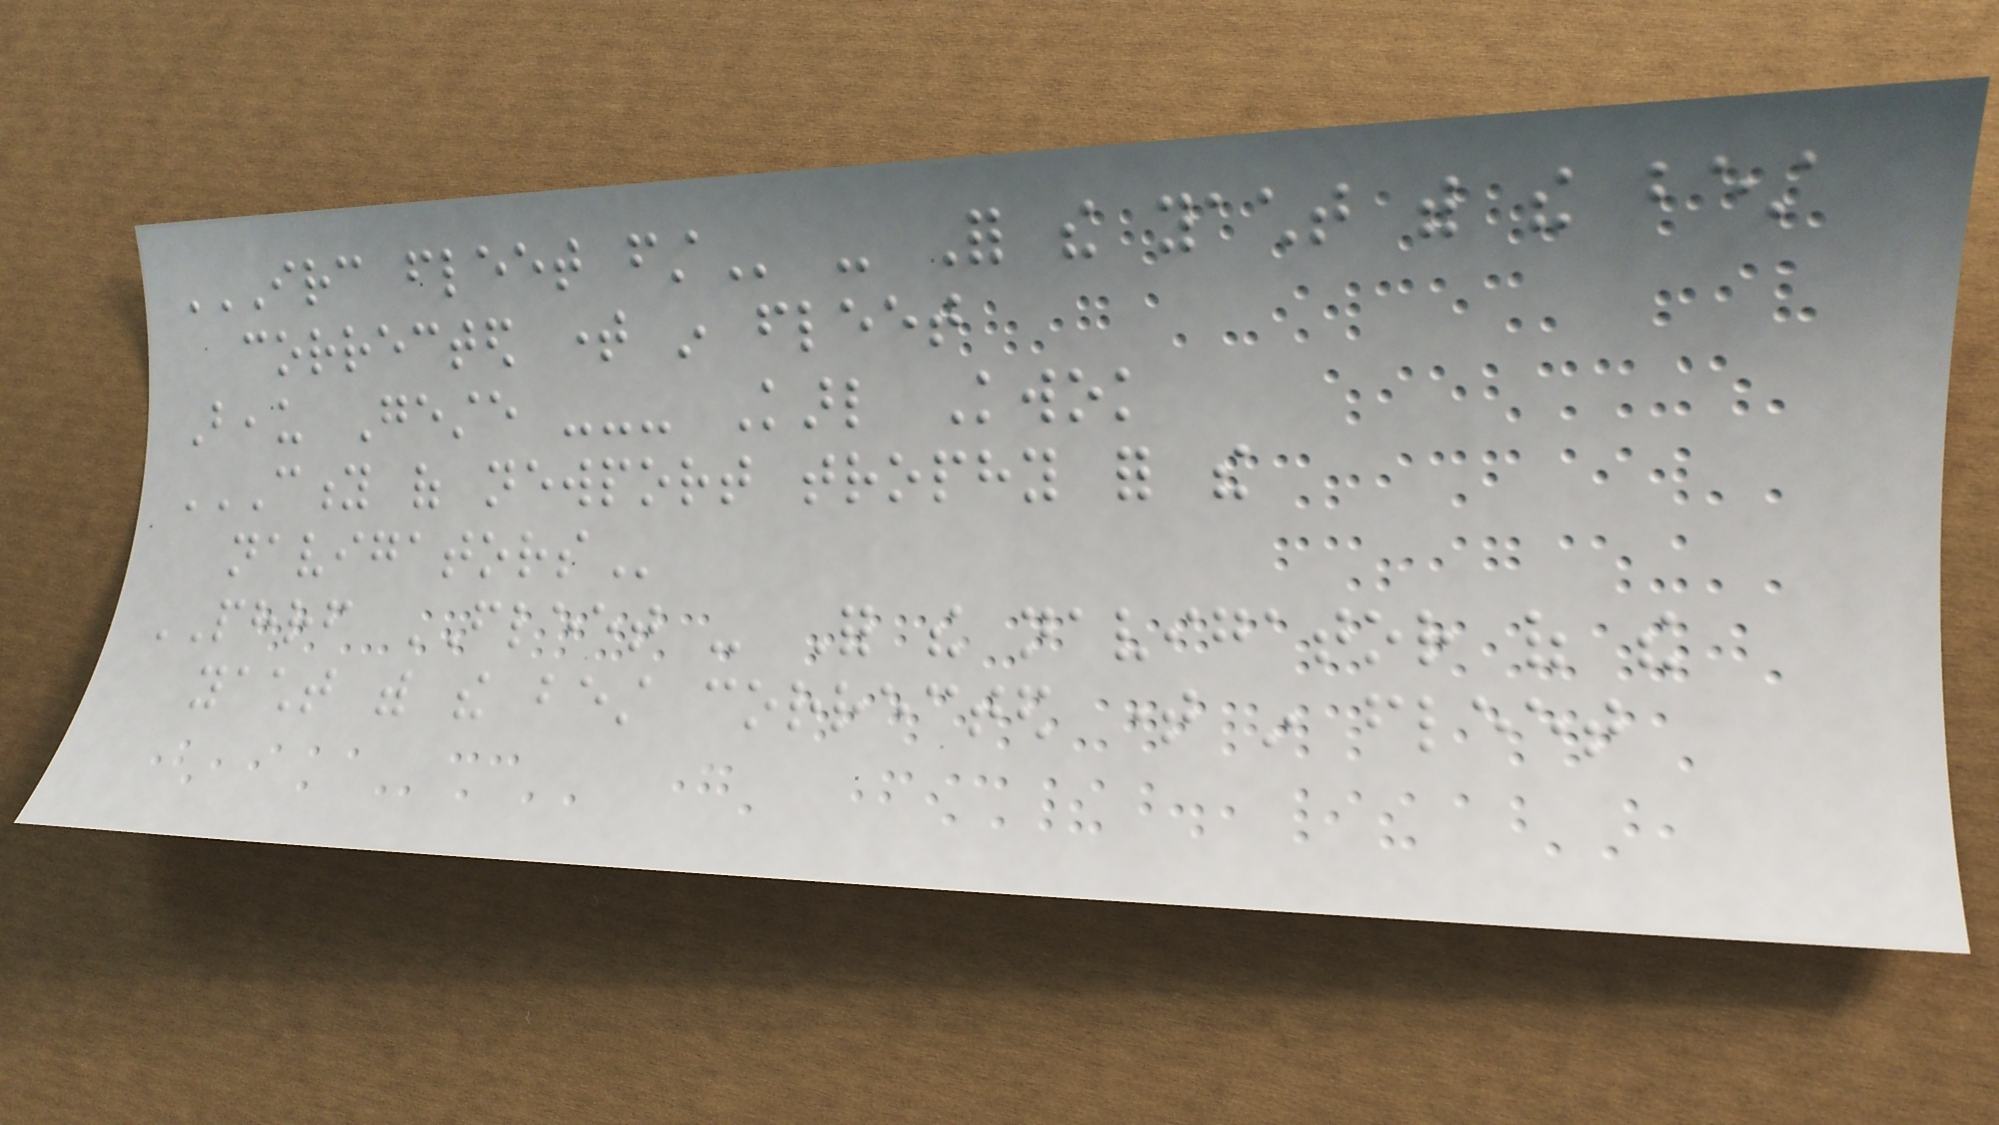IRC FLEET FIRST - For the yacht with the best
corrected time in fleet
Beau Geste --- Karl Kwok
CITY OF NEWPORT TROPHY FOR THE
NAVIGATORS
PHRF FLEET - For the navigator of the
yacht with the best corrected time in fleet
